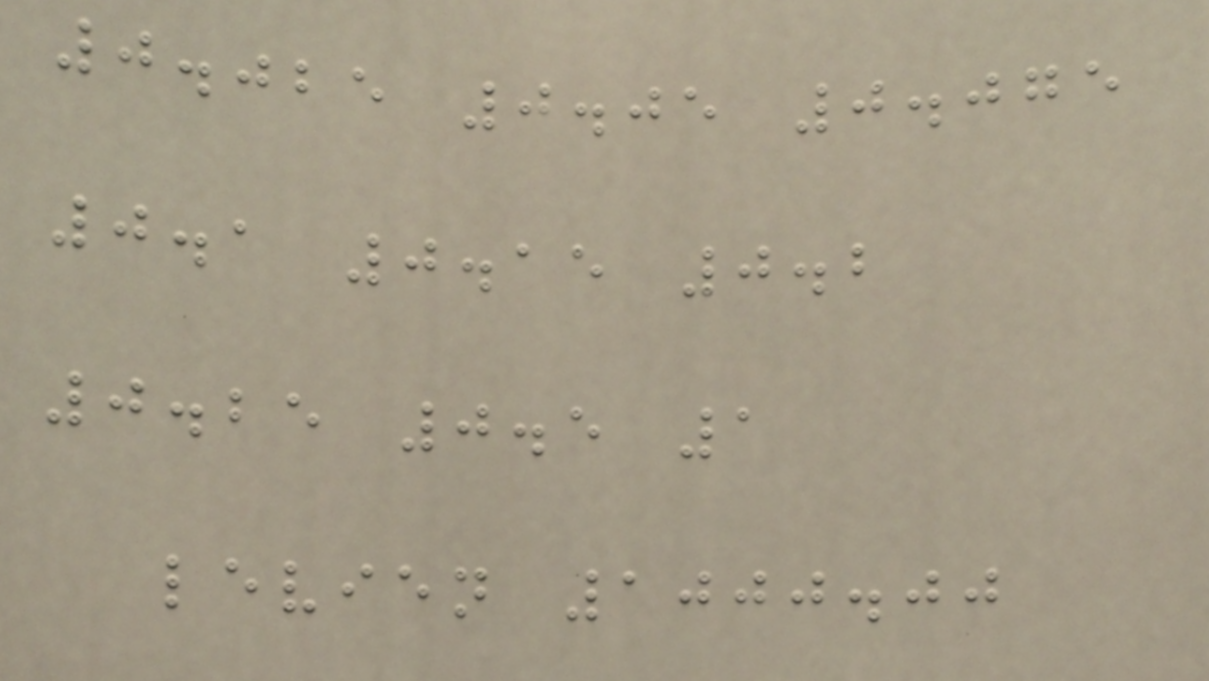0.025 0.05 0.075
0.1 0.15 0.2
0.25 0.5 1
levien 1000.00
